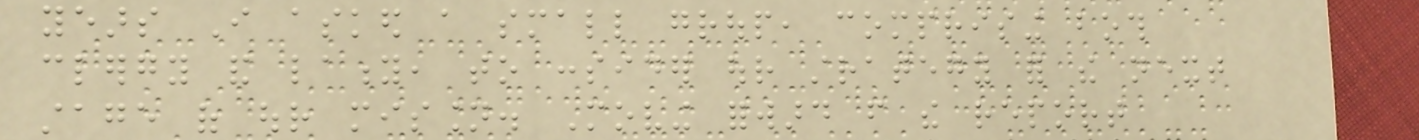years I asked a small group, comprising both
clergy and laity, to consider our strategy for the next
stage of our mission. Moving forward from the report
